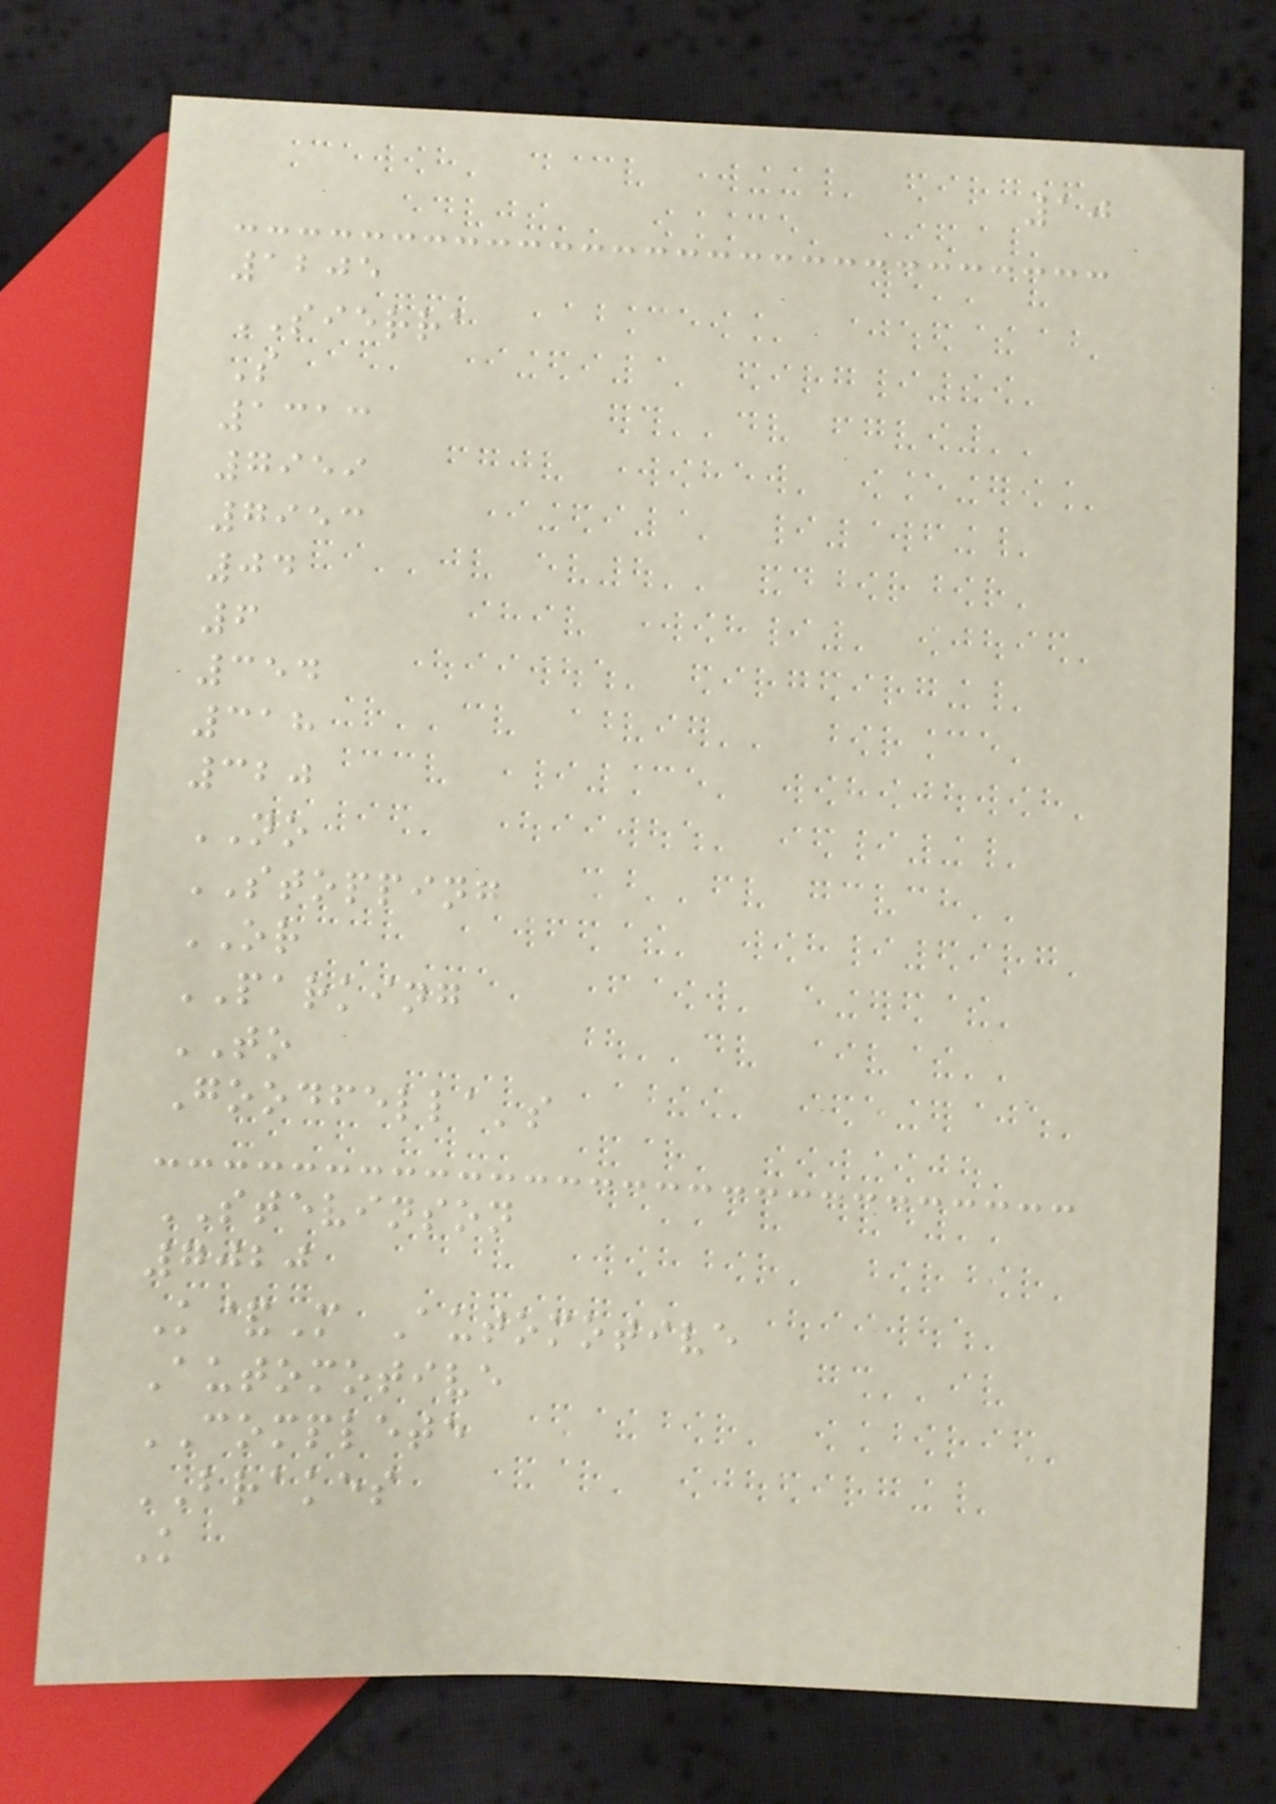10
1205
SIERRA
S
1313
7959
7953
04
6
354
318
320
NO
STOPPING
OR
PARKING
TO
Goodfella's
STEVINSON
7020
K&M Automotive
Automotive
COMPLETE
BRAKES
K
